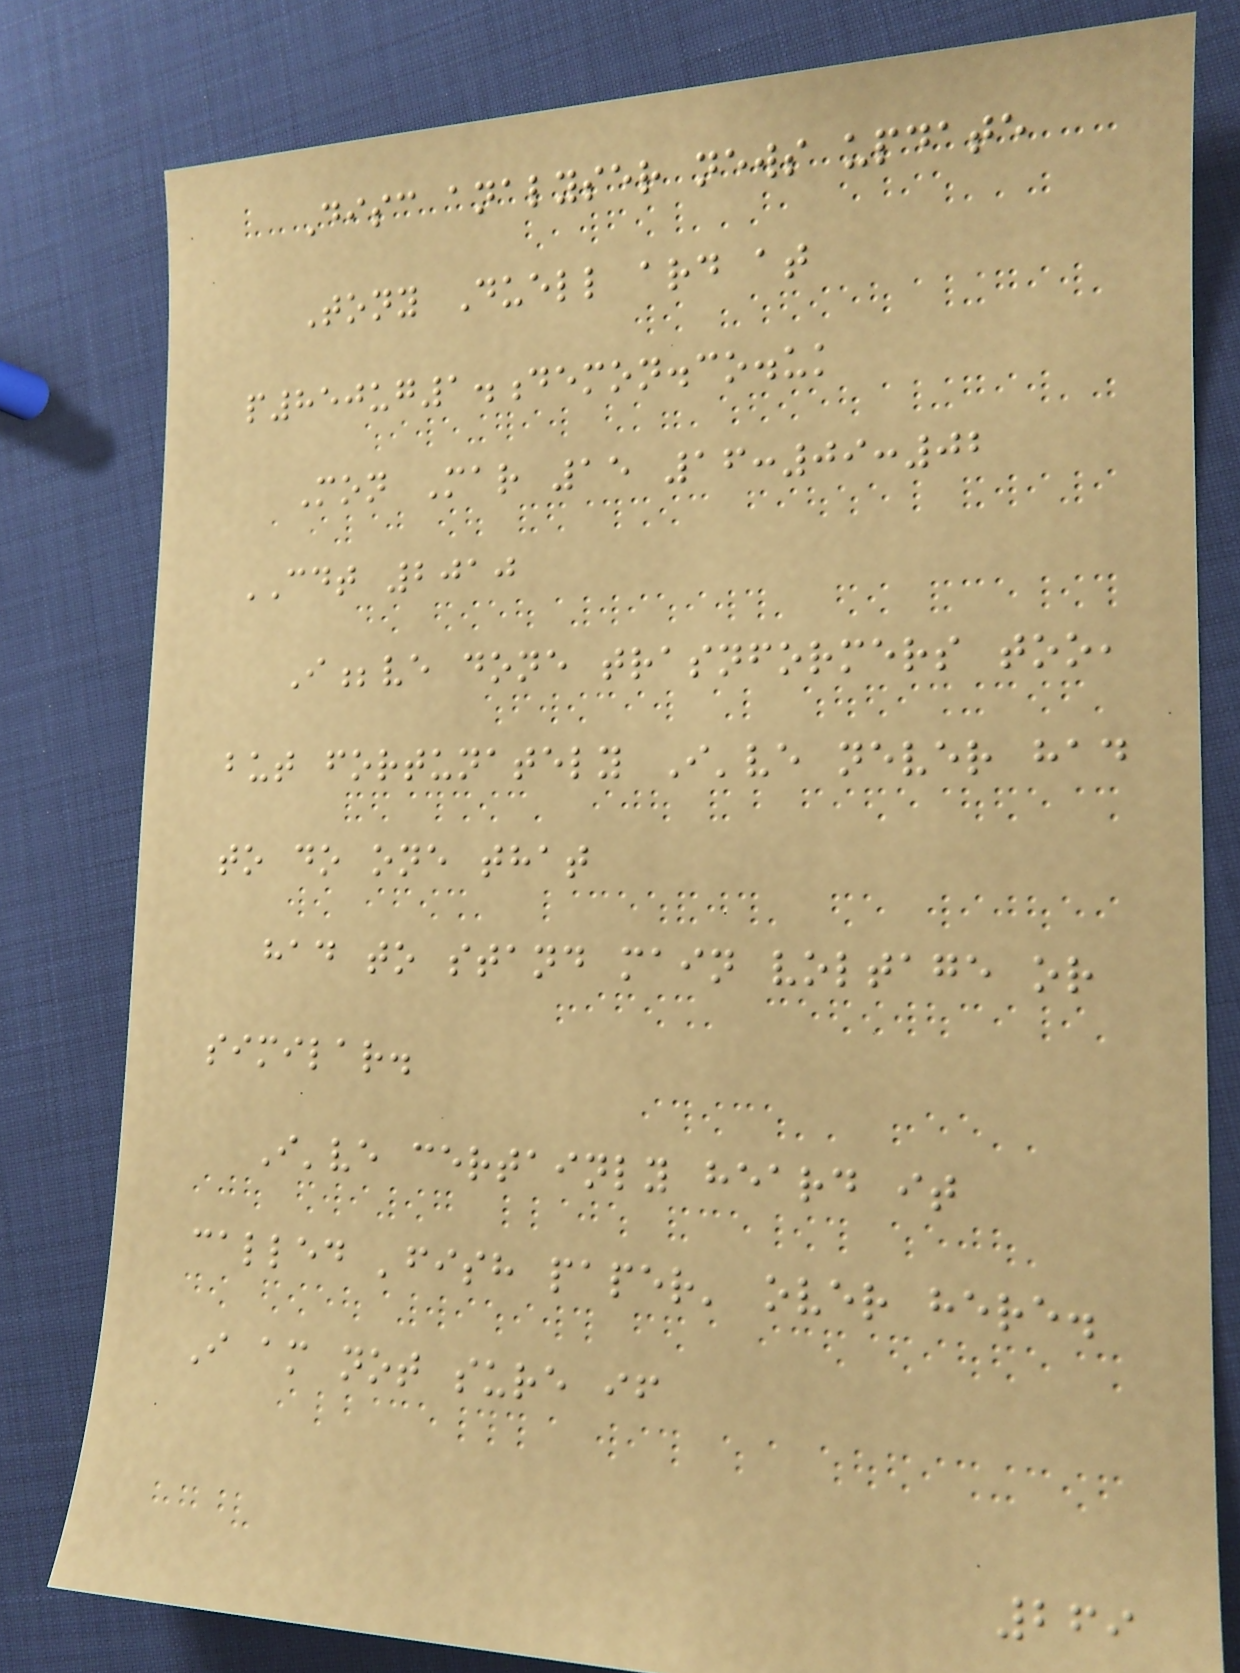Disc analyser news update
Tony Duell ard at
p850ug1.demon.co.uk
Mon Mar 15 16:09:02
CDT 2010
I;ve done trasnformers too,
but fortunately I've never had
to do one that
had to stand main voltage or
similar.
I've certainly heard it
called 'fish paper' over here.
I am not sure if
269
